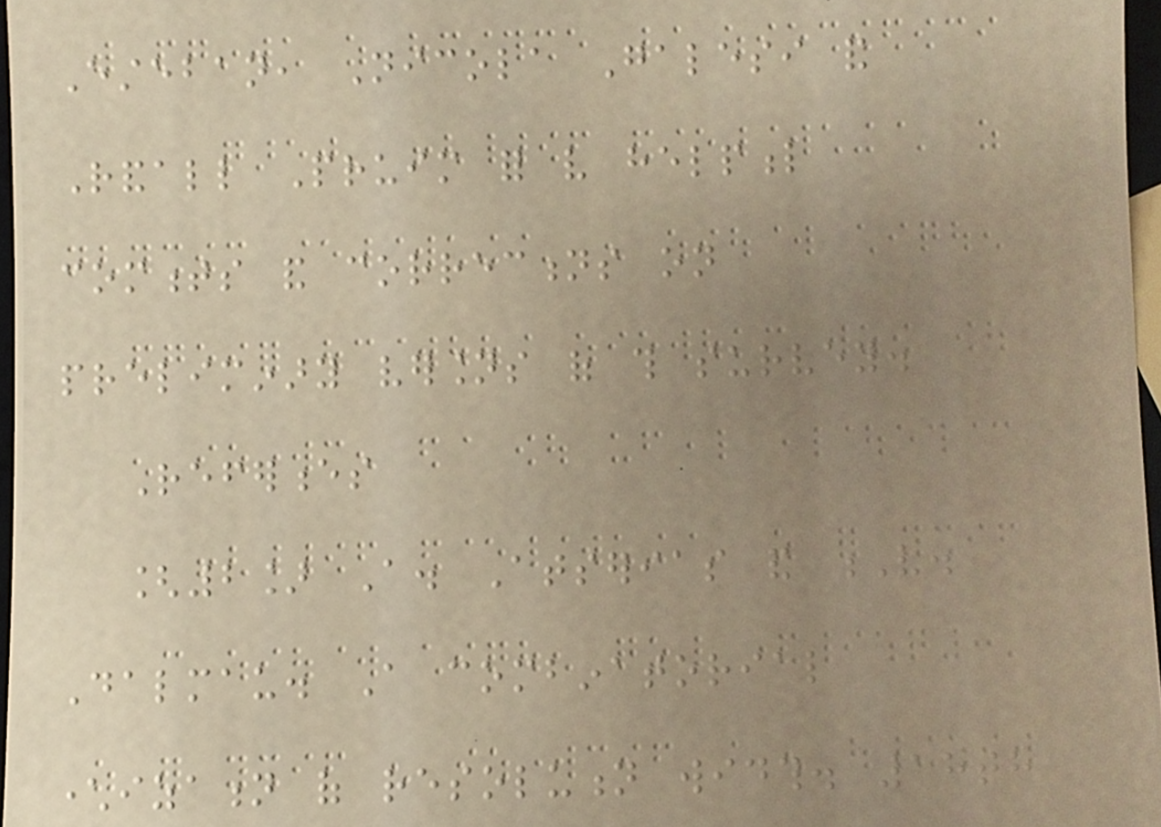Esteban, Nicola Galesi and
Randall Pruim for very helpful
comments and corrections on
preliminary versions of this survey.
References
[2] A. Atserias and V.
Dalmau. A combinatorial
characterization of resolution width. 18th
